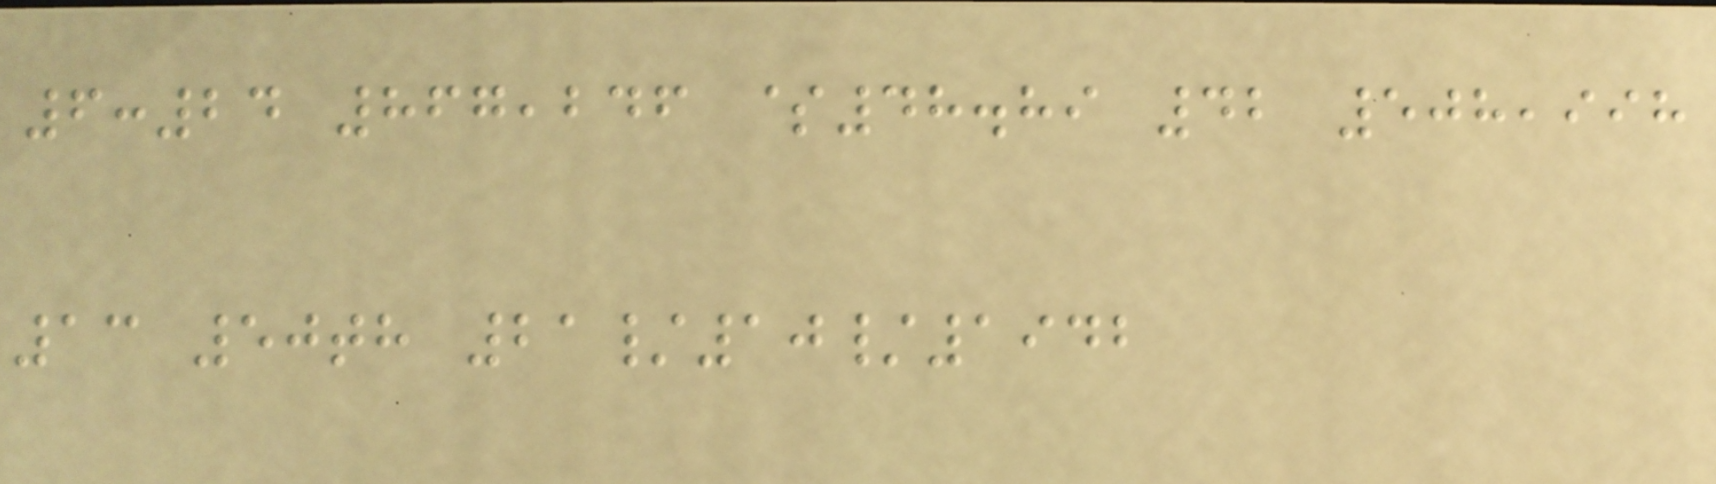6:24 867,246 $48.89 42 508,998
13 50th 21/10/1942
